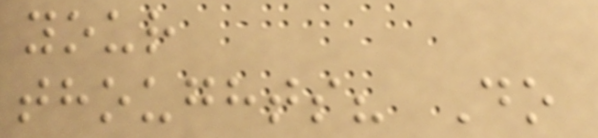your
thoughts? Do
